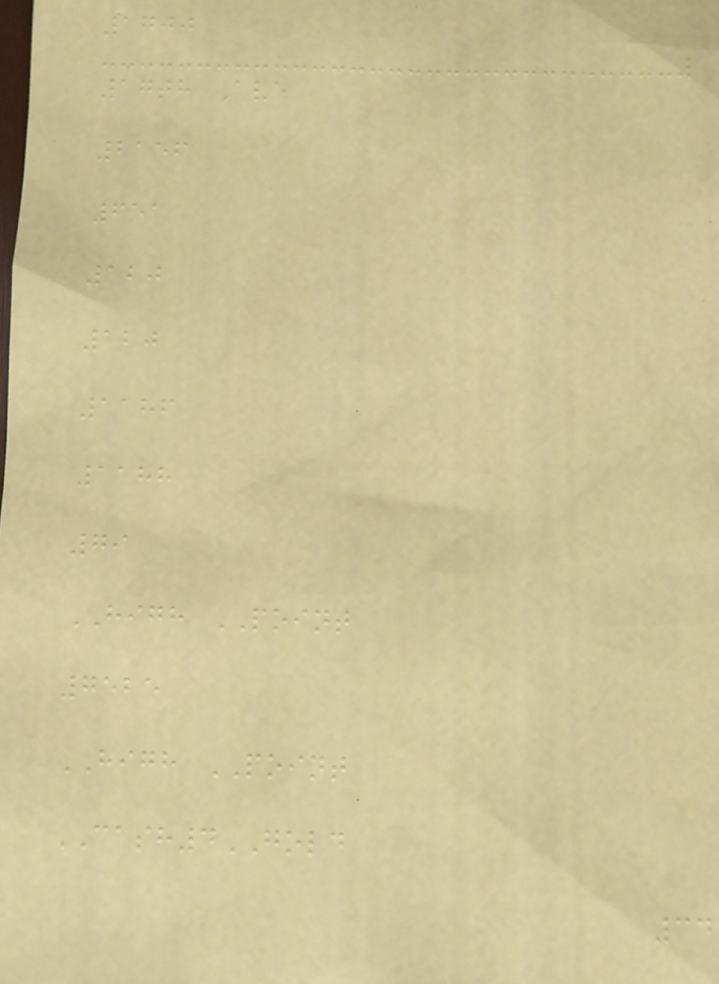1700
17th Ave
2156
651
120
120
1186
1188
79
HIGH POINT
7525
HIGH POINT
CASH4GOLD
34
